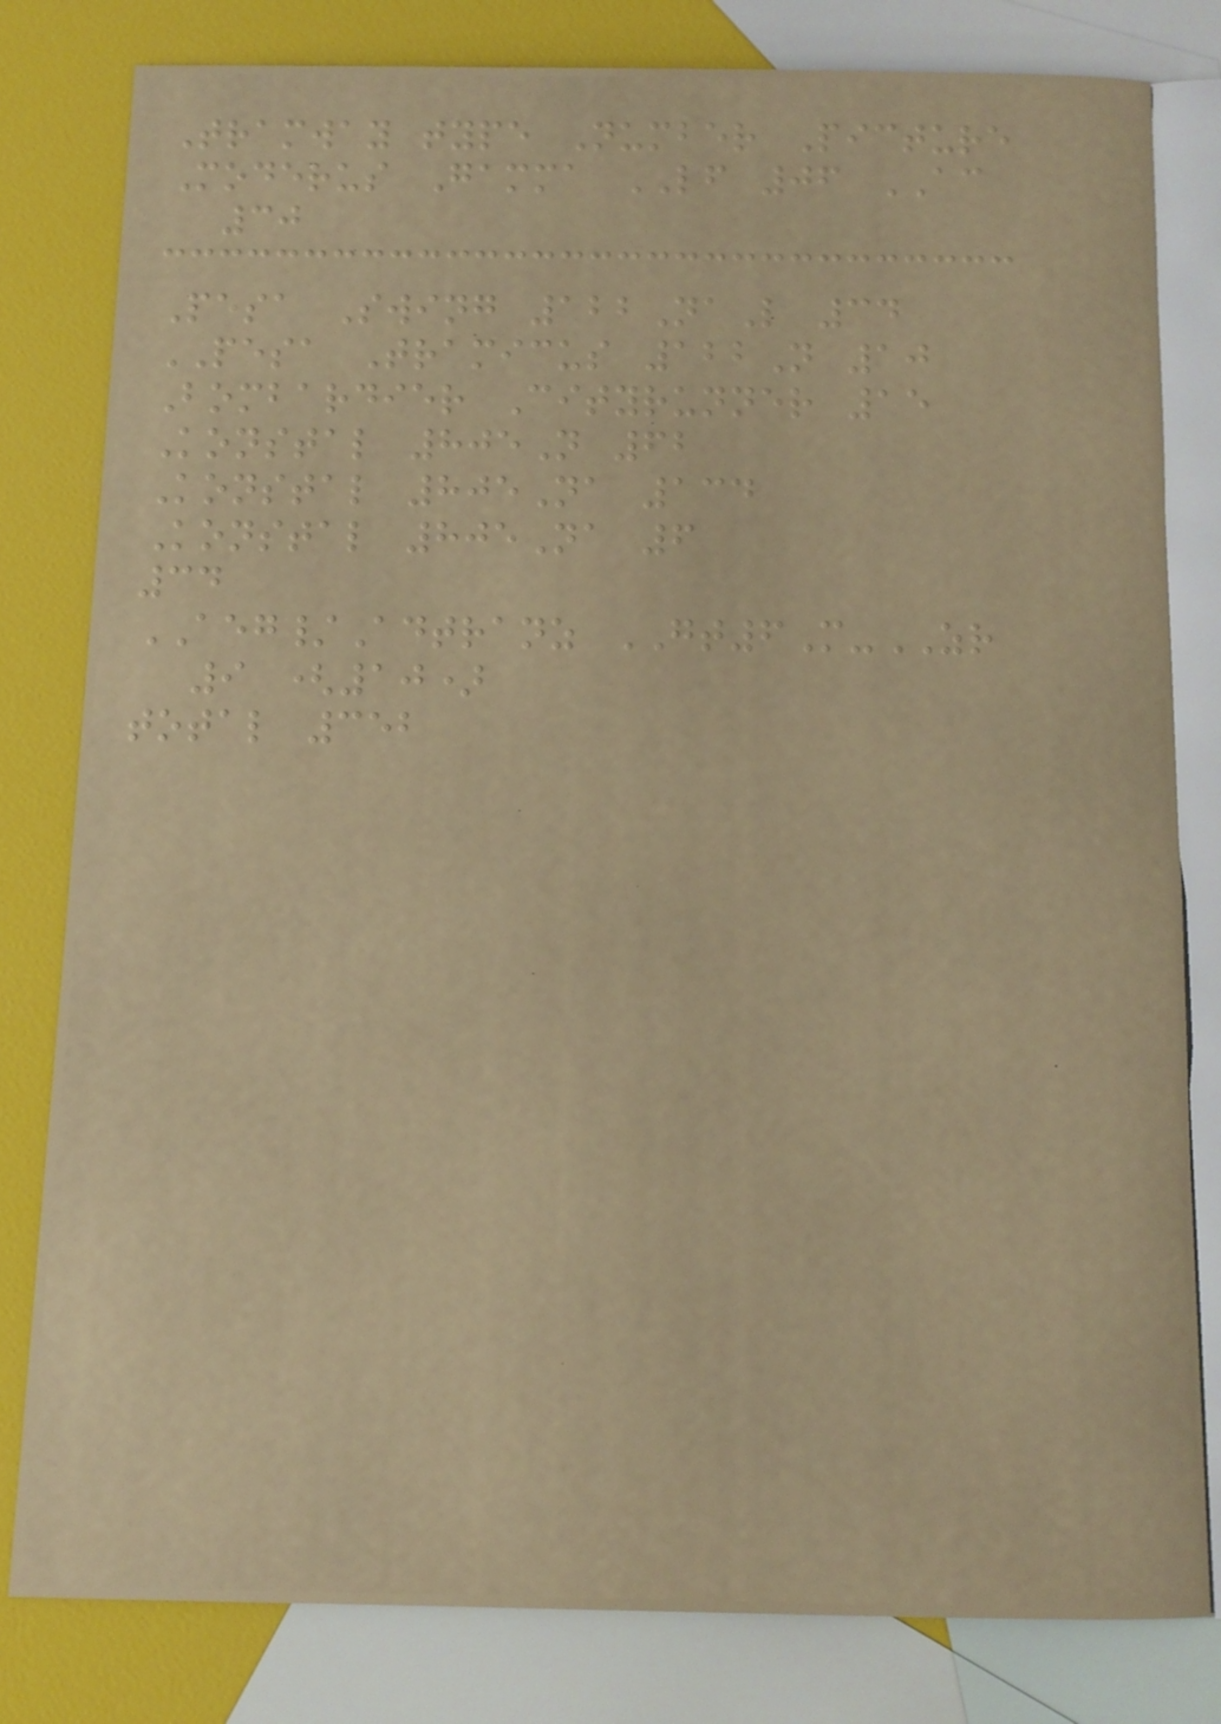Tramway type Number Picture
Moderus Gamma LF 06 AC
30
Pesa Swing 122NaL 34
PESA Tramicus 122N 10
Bombardier Cityrunner 15
Konstal 805N 62
Konstal 805Na 134
Konstal 805Na 6
34
AEG/Adtranz GT6M-ZR
9 (10)
total 352
